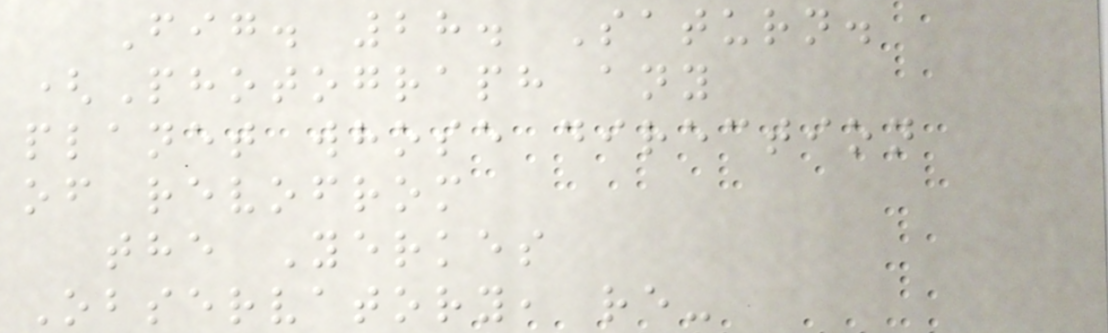Fig. 28. Saturn.
(Photograph any
planet whose direction
of revofrom
the Yerkes
Observatory, re-
